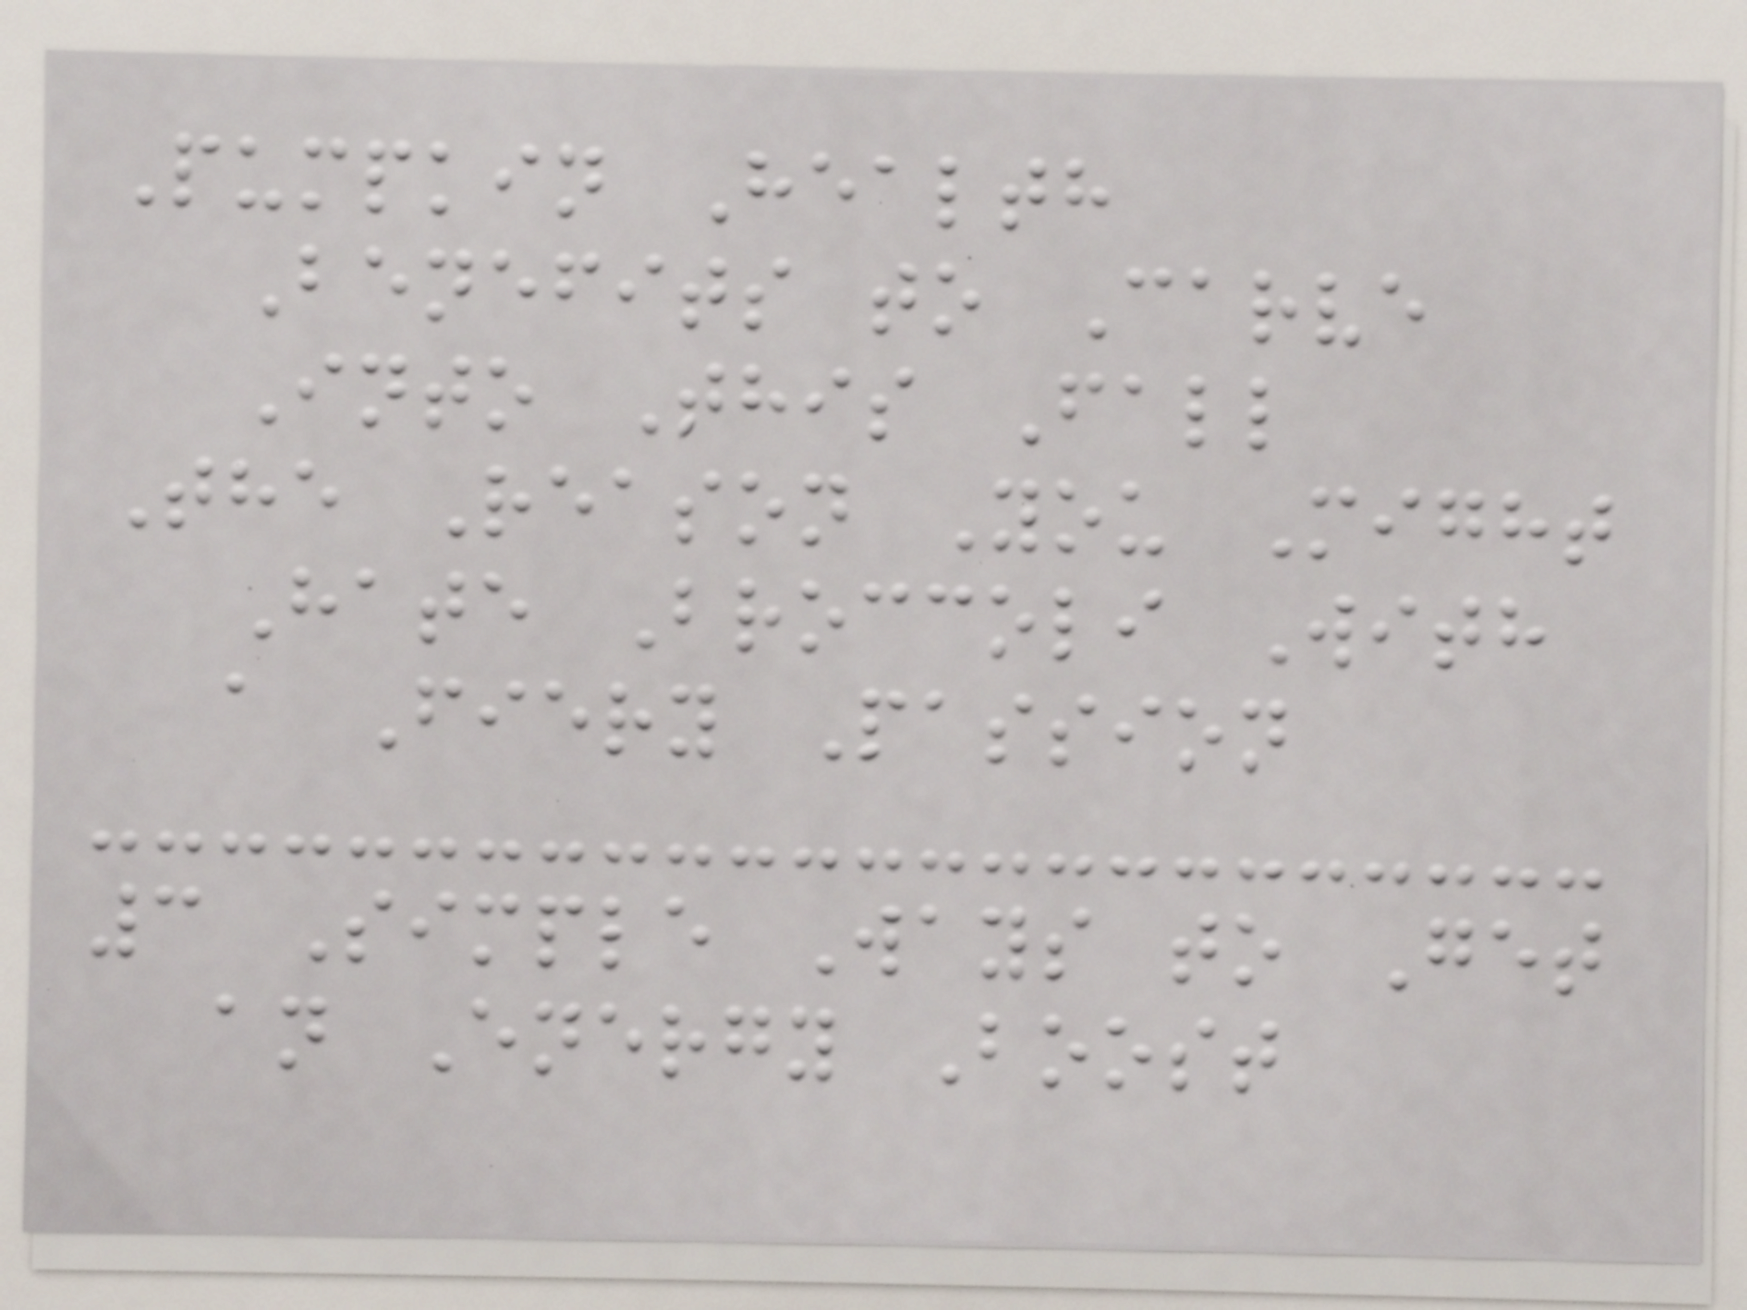Pumpkin Health
Benefits to Carve
Into This Fall
The Reason You Might
Hate Broccoli With
a Fiery Passion
3 Simple Ways to Get
an Energy Boost
